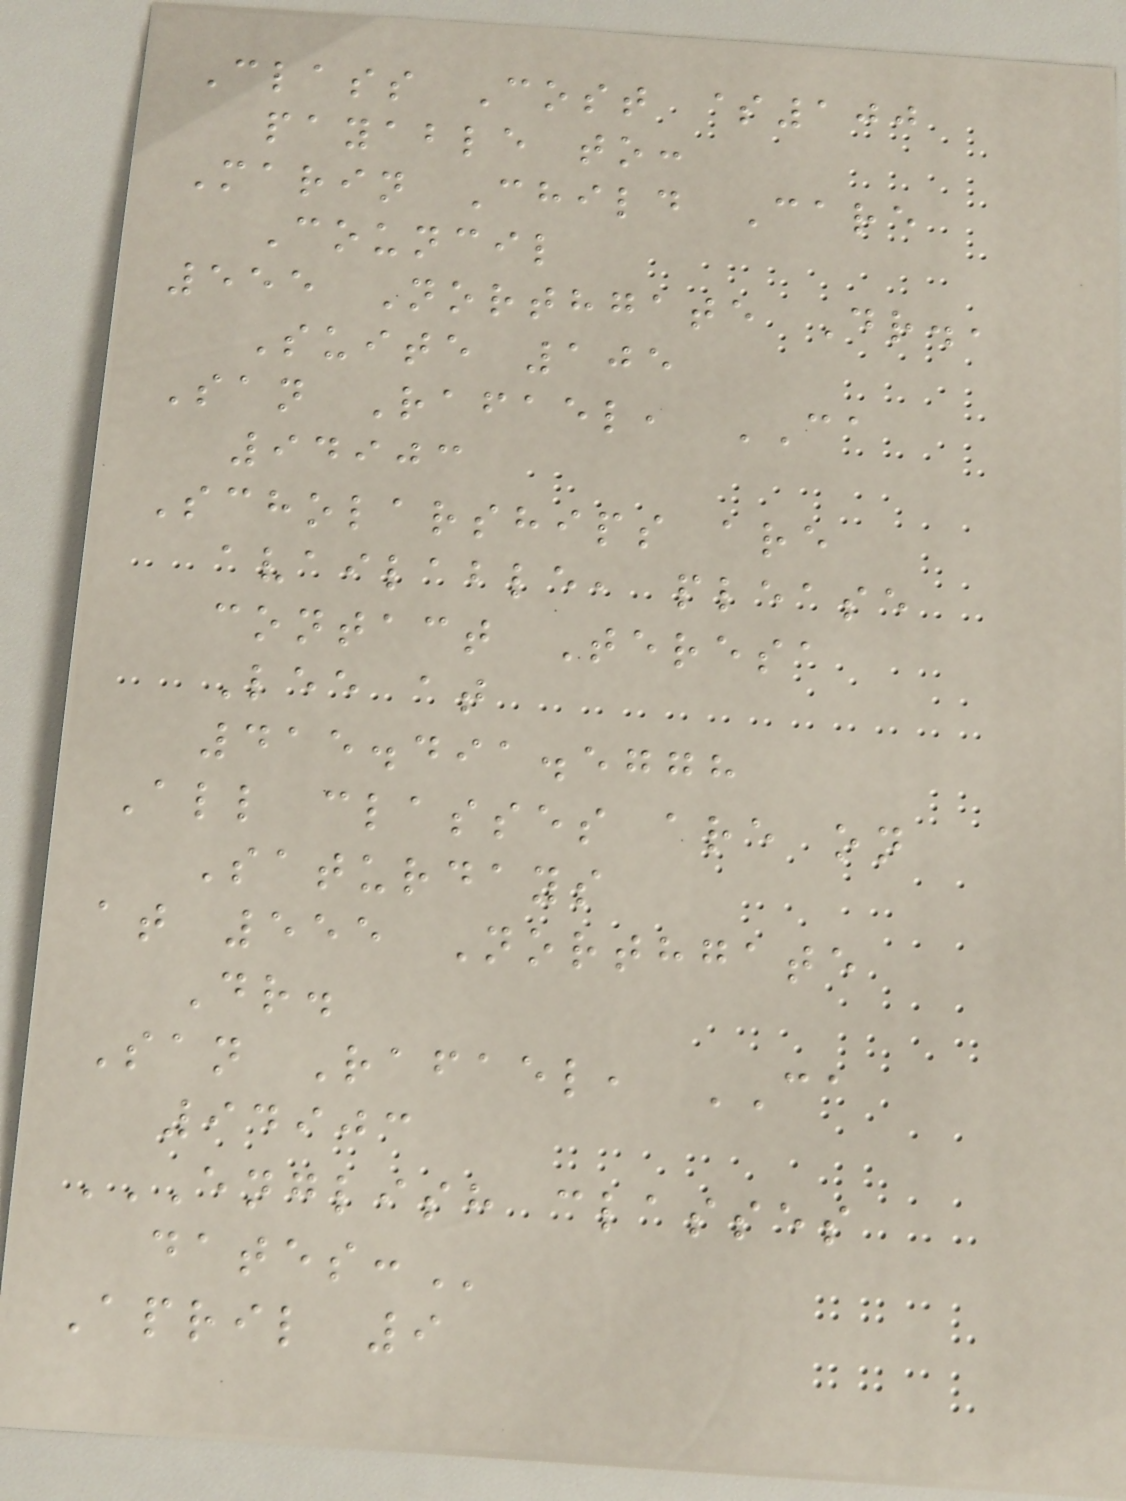Class Cost $100
payable to:
Marin Child Care
Council
555 Northgate Dr.,
Suite 105
San Rafael, CA
94903
Scholarships are
available, please
contact Teresa
Lee at
415.491.5778
All classes are on
Saturdays
at 555 Northgate
Dr.
San Rafael, CA
94903
ENGLISH CLASSES
DATES:
April 9
